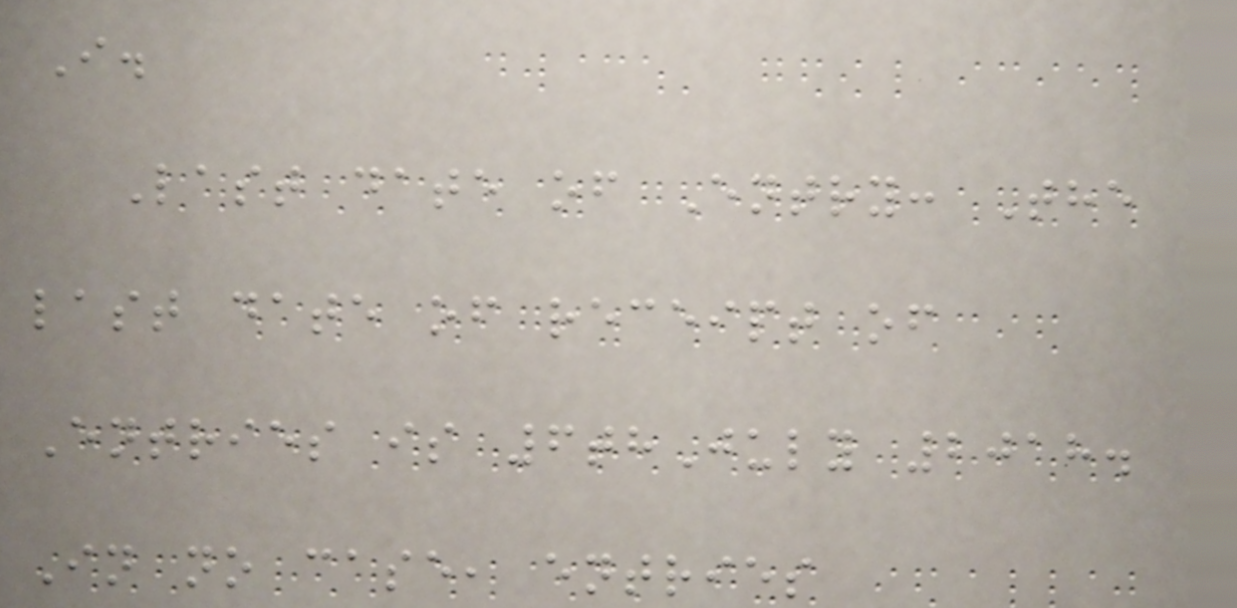I.
Last date of Entry: The
last date of receipt of
Entries is 6thJuly 2018.
In no case, entries
